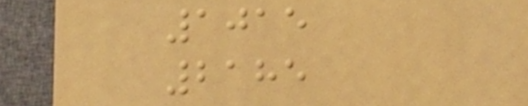1015
2185
